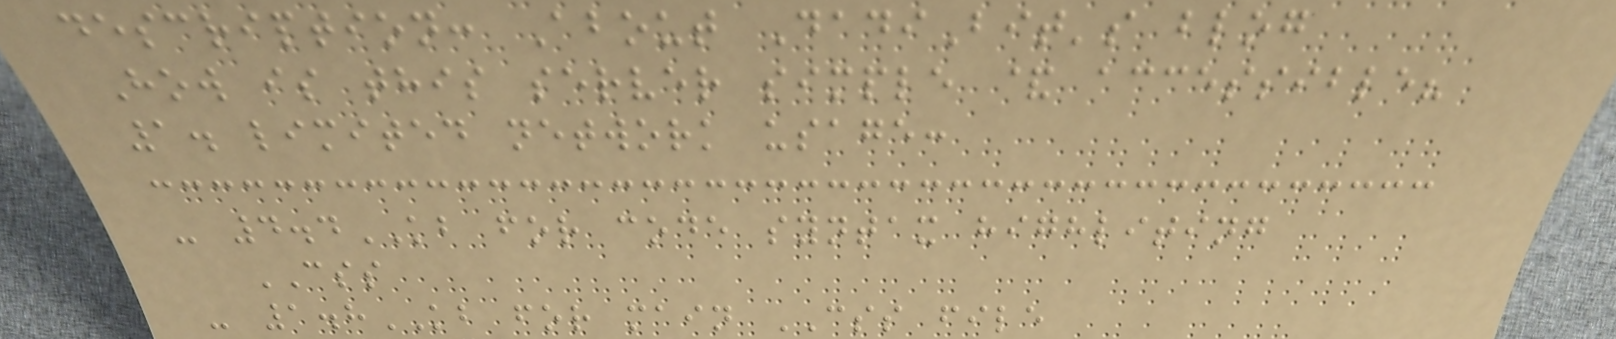description: About DadiBit's blog
How is this server simple & accessible?
1. limited network usage:
- 4.4KB for code syntax highliting
CSS
- 1.8KB for main CSS file
